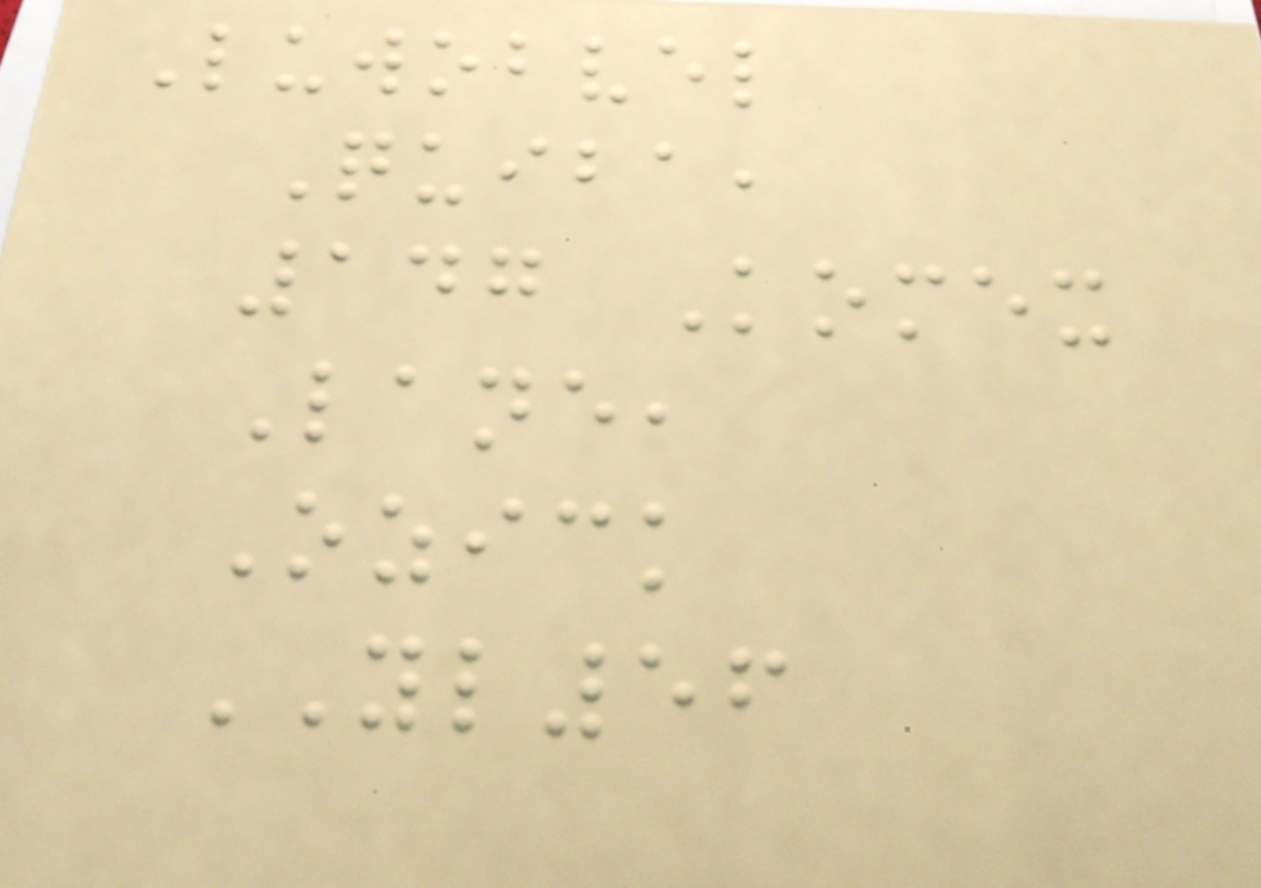Luwobvel
Quiba,
147 Komex
Lane,
Ozick
YL56
